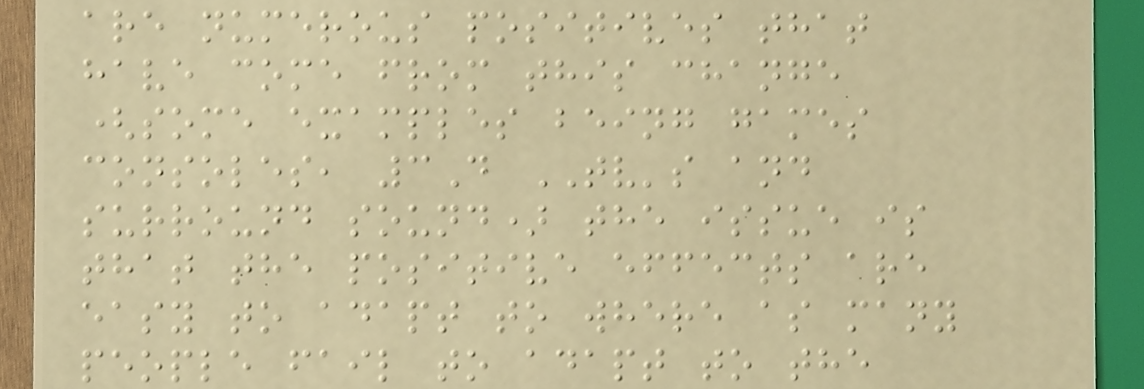are numerous positives that
have come from this change
(some examples being games
consoles, 3D TV's and
surround sound) the issue is
that the positive effects are
easy to adapt to where as many
people fail to adapt to the
